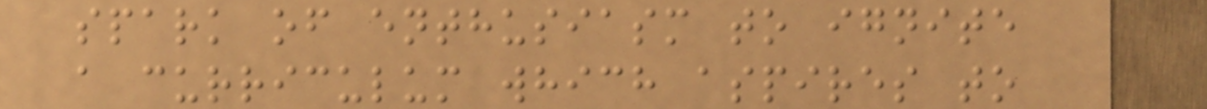spark of enthusiasm to ignite
a curriculum which aspires to
